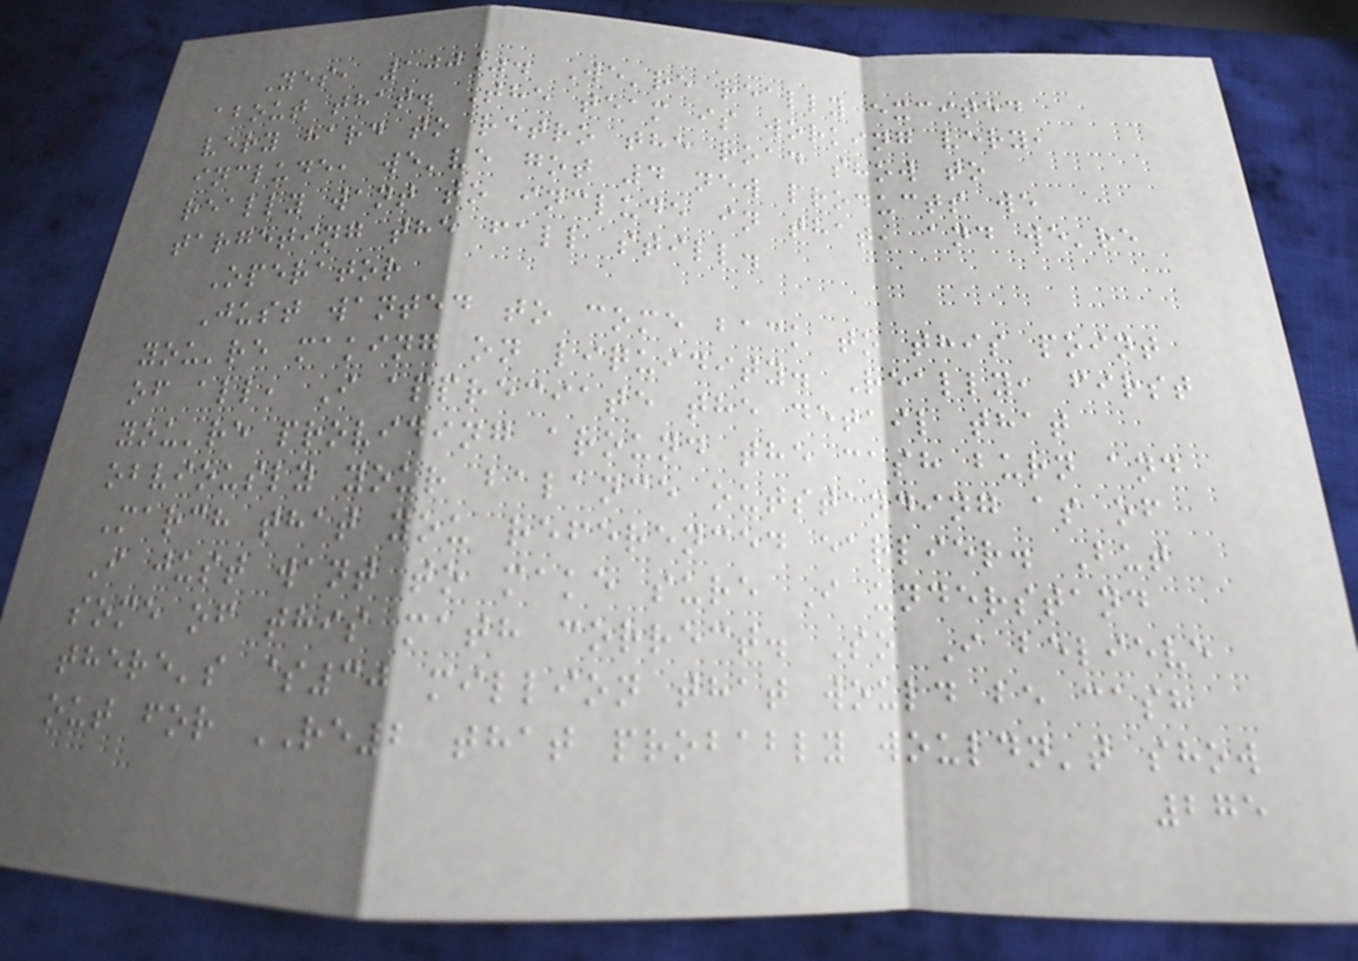Yes, 100%. We're really excited
about that. The team is working very,
very hard to retro the road show to
include, we've got 4 new products we
really want to include in that, and we're
targeting the fall still.
Operator
Just wanted to come back to this point
you're making on liquidity. Really, first
of all, I appreciate the detail that
you're providing around the cash burn and
obviously your balance outstanding as of
March that you referenced earlier. But
I just want to make sure I understand
some of this math correct. So I believe
there's $30 million that would be cash
out for RE2 that probably wouldn't show
275
